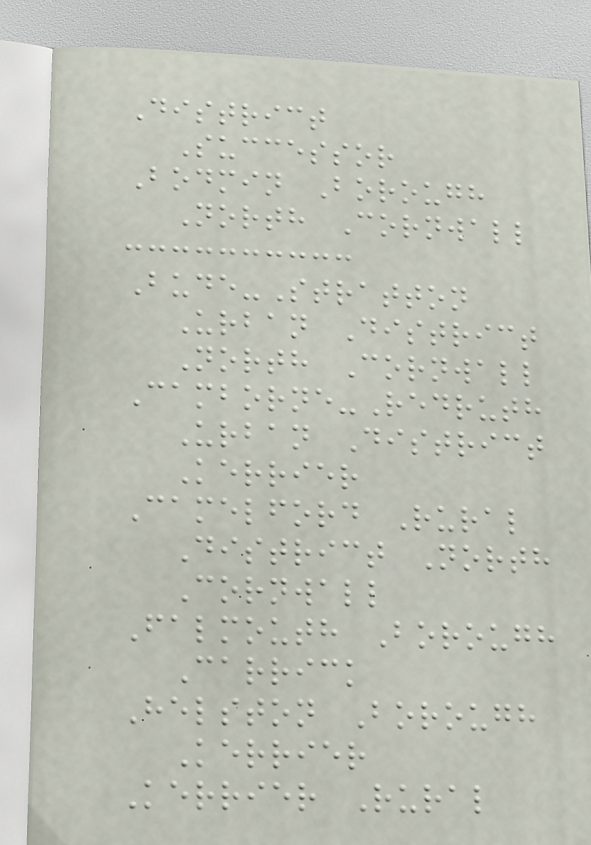District
Successor
Bodmin Borough
North Cornwall
Bude-Stratton
Urban District
North Cornwall
Camborne-Redruth
Urban District
Kerrier
Camelford Rural
District North
Cornwall
Falmouth Borough
Carrick
Helston Borough
Kerrier
Kerrier Rural
